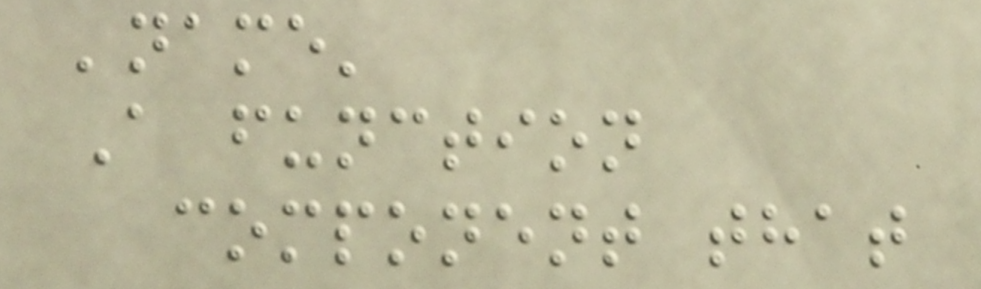'name'
A function
component that
